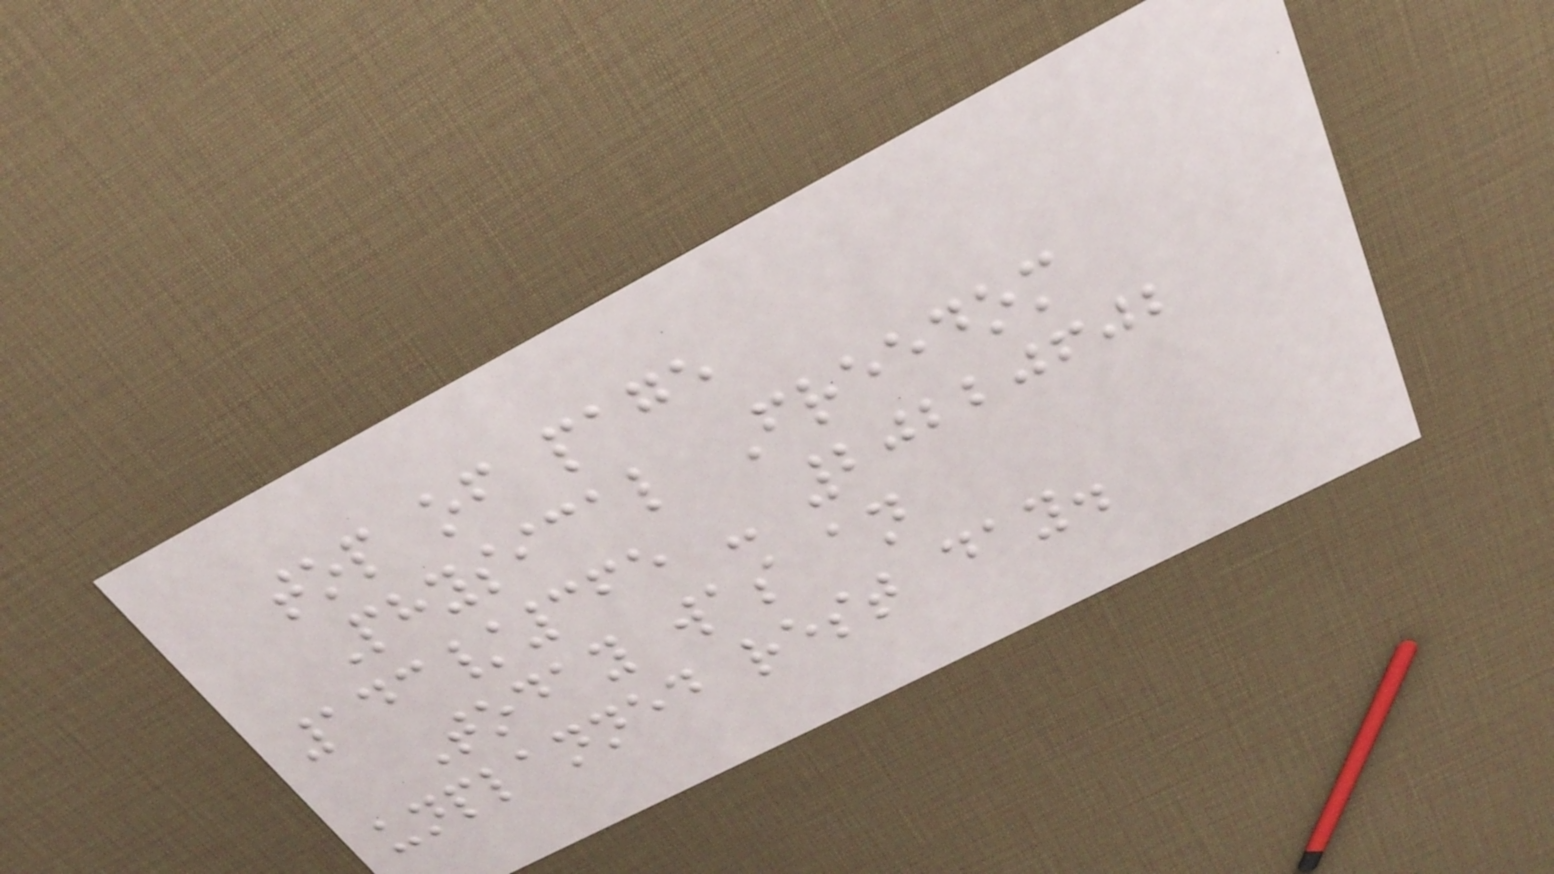top of page
Physical Freedom
143/365 - 20220602
Today was an
unplanned rest day.
